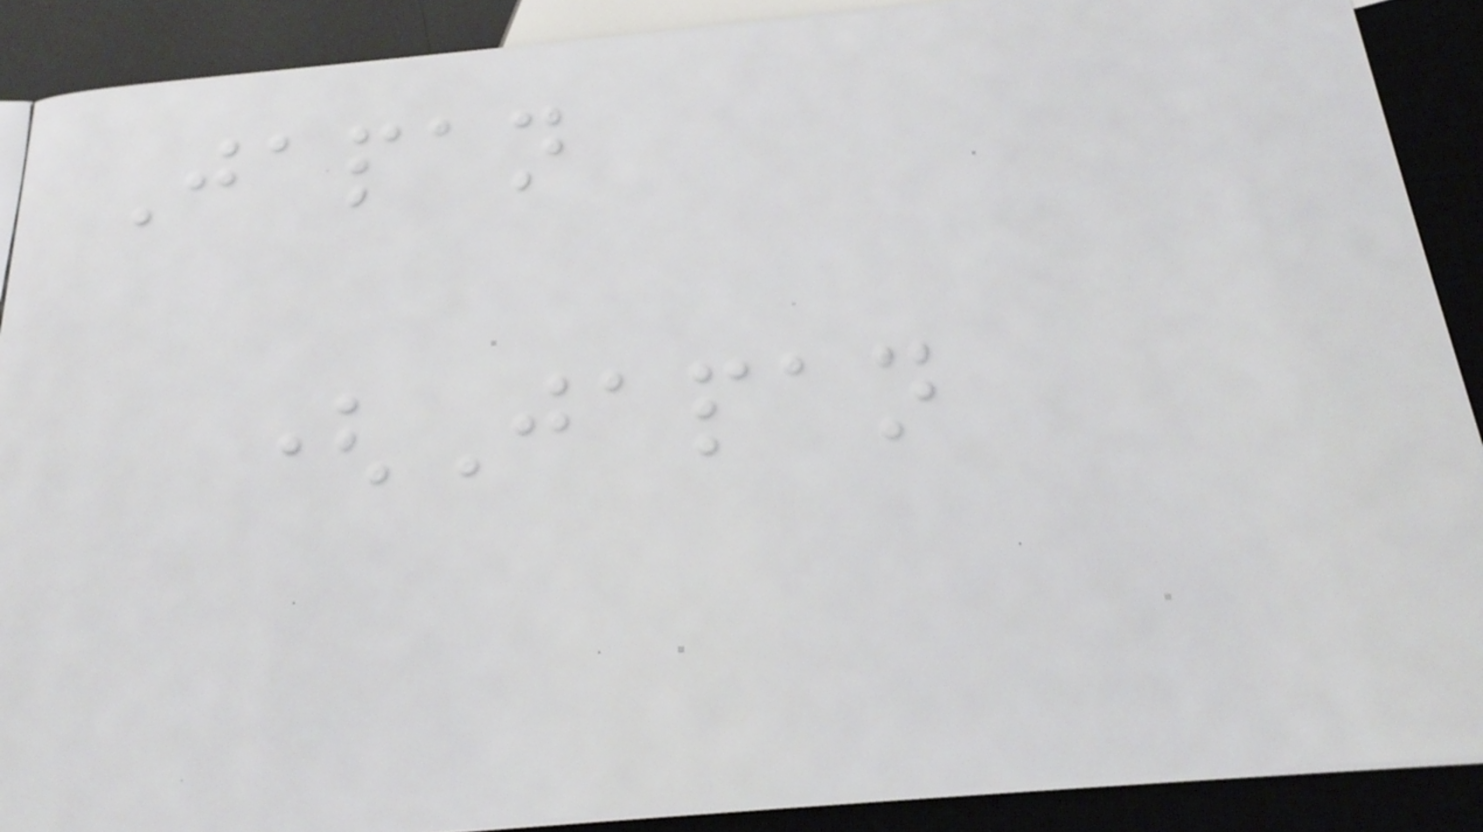Japan
(Japan
